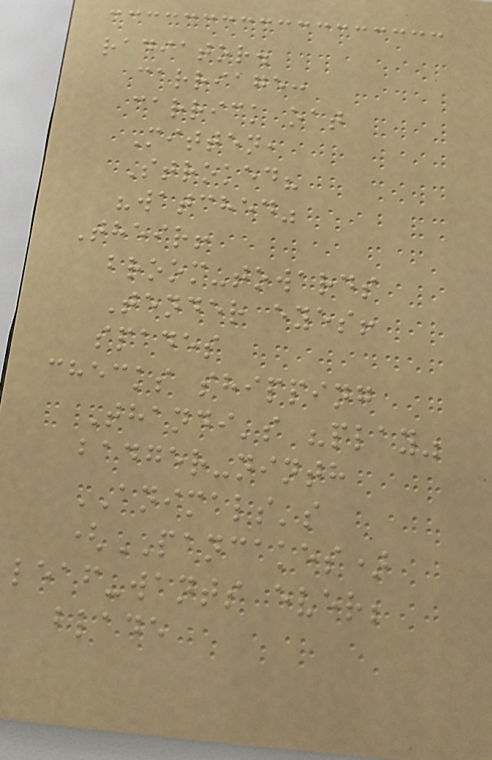radiator.
carriage:
carrick oat
Mitten,
Stroked?
"watched"
Their!
broom-towards
Tender eyes!
spades
checks shipping
Thandi's "play"
badger-ninth
ANIMALS's
(PANCAKES)
leaf-wants ever;
blade
